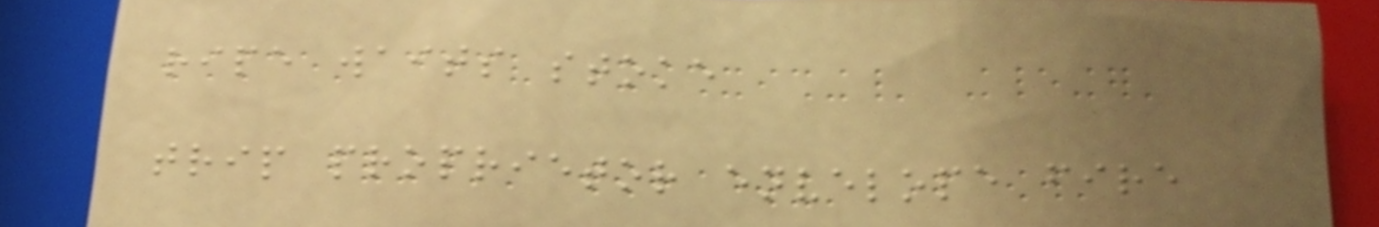ripe waits stoke
trip proprietor envelope fire
